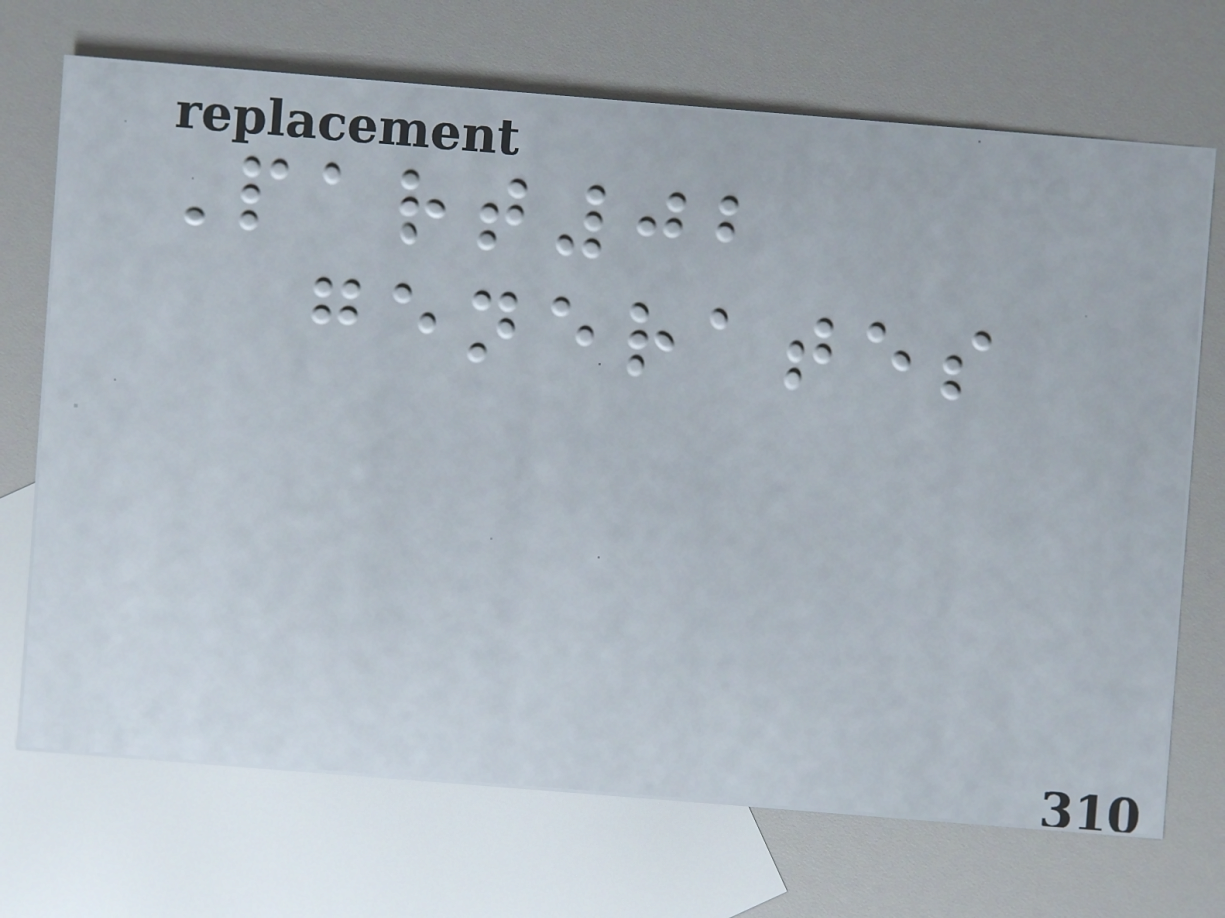Part02
generates
